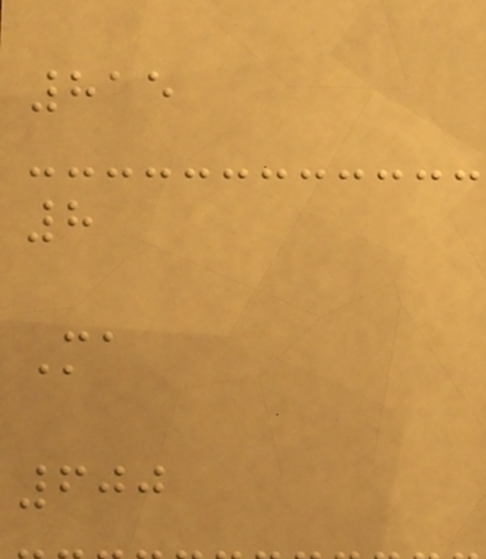815
8
Ma
600
